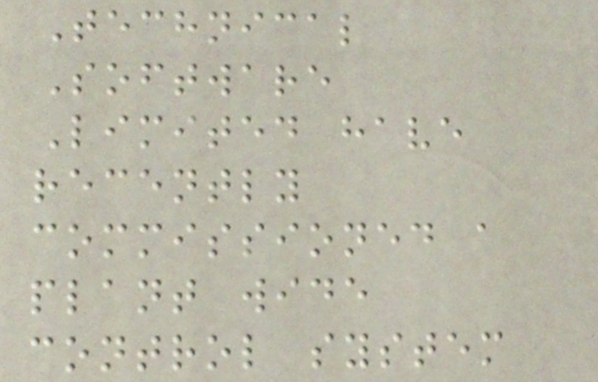Technical
Software
Limited have
recently
commissioned a
plant wide
control system
